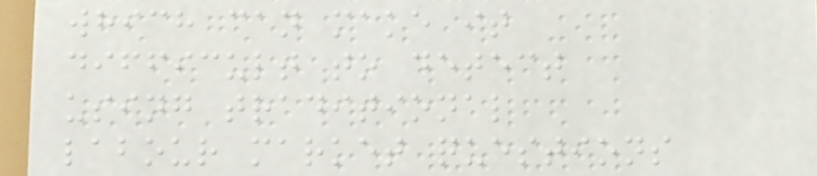which can make it
difficult to detect
using traditional
labour market questions
